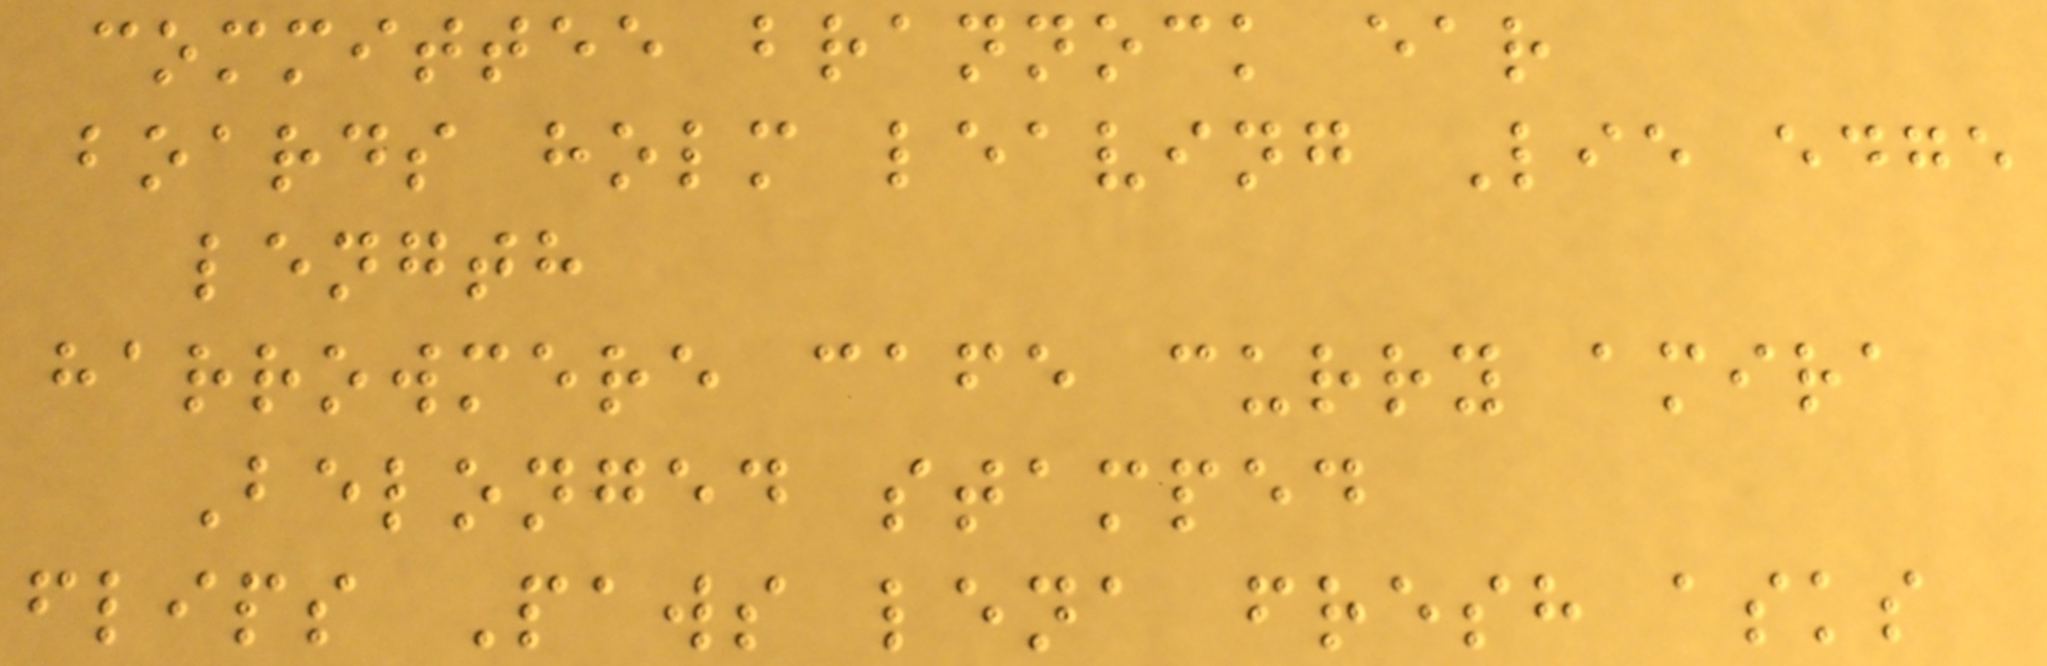committee brannock ear
boards holm leaving Lie edge
length
harrowmere cafe curry amira
Belonged stamped
flips Paws lena fresh asks
